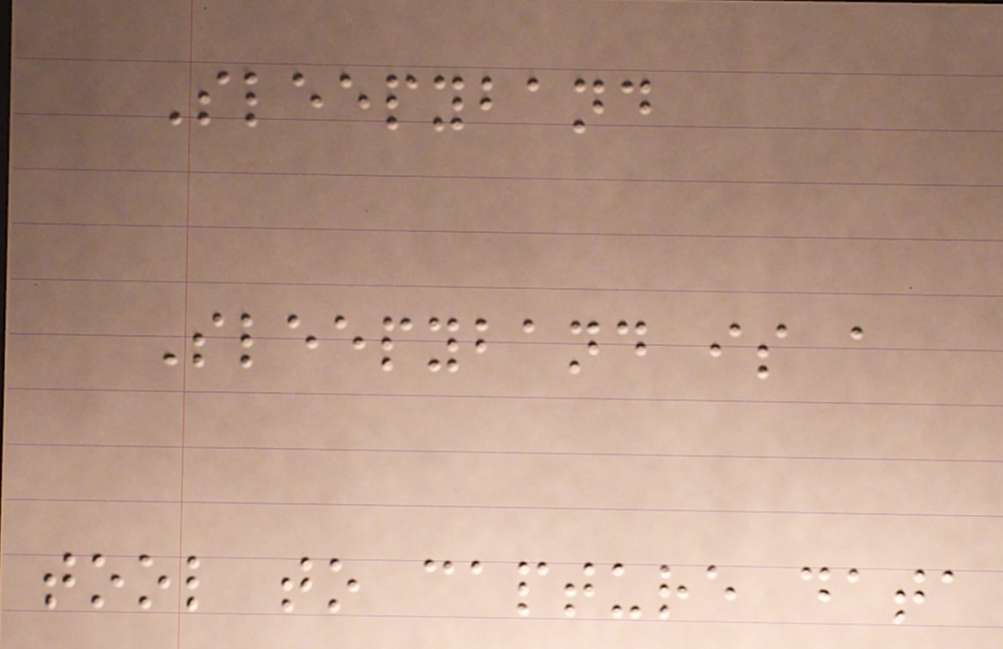Sleepyband
Sleepyband is a
tool to capture data
